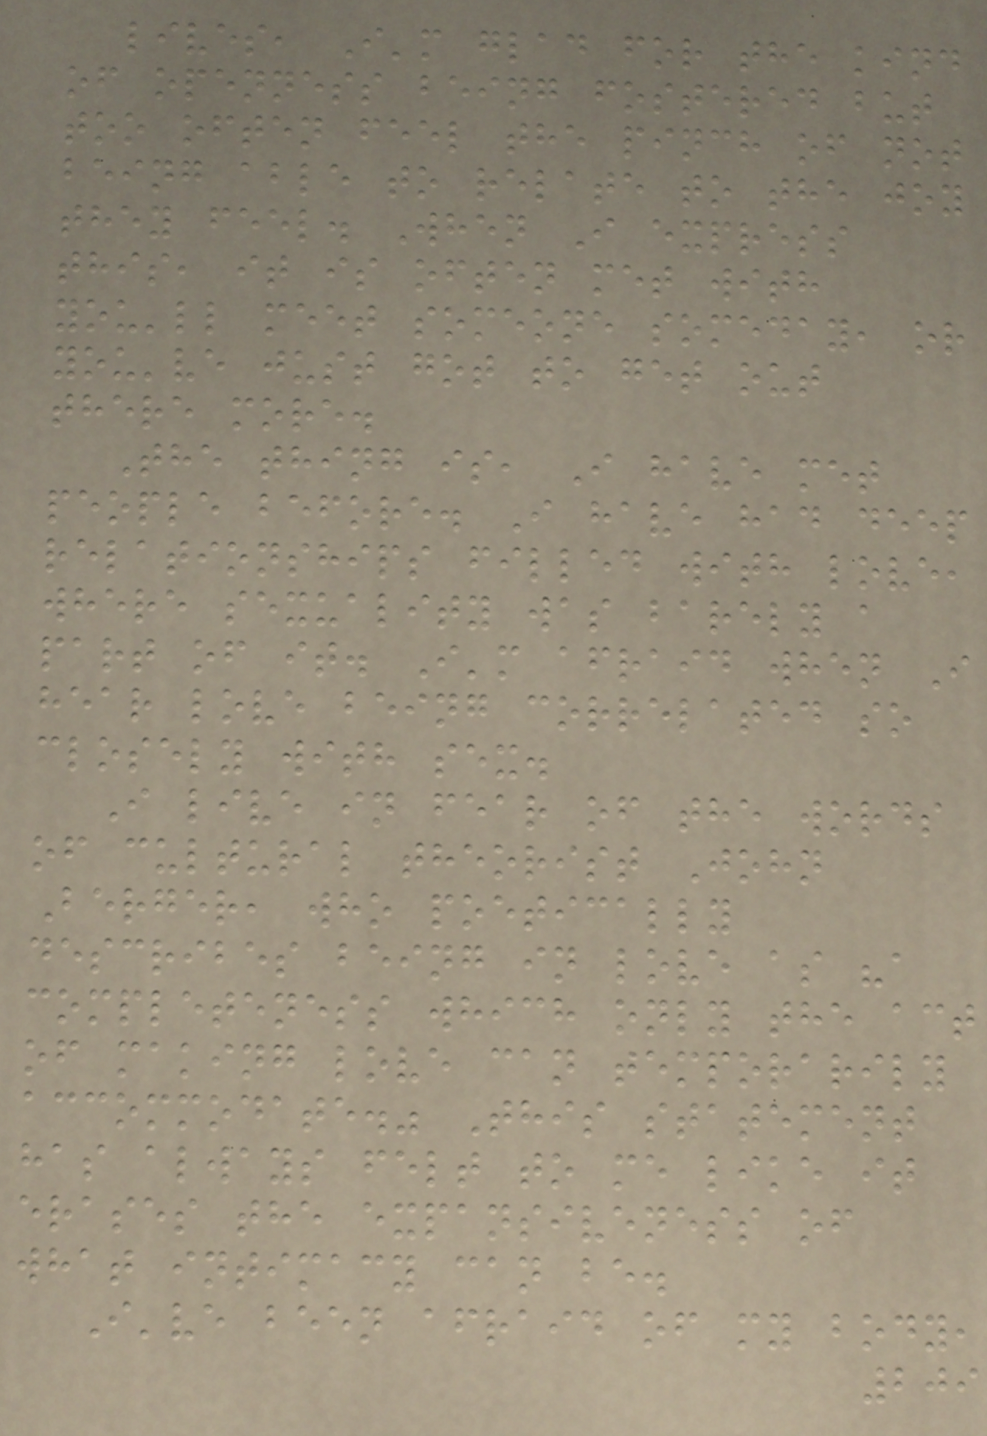lives, I'm glad for the kind
of openness being fostered but
too often feel the pinch of not
being able to relate to the joy
they feel. When I express
this, it is often met with
you'll meet someone someday, or
you've just got to get out
there more.
The thing is, I have met
people before. I have had deep
relationships filled with love,
where sexuality was barely a
part of it. I'm afraid when I
hear love being correlated so
closely with sex.
I live in fear of the words
of cultural theorist John
Berger, who poetically
describes being in love as "a
completeness which only the act
of making love can temporarily
accommodate." This statement
has always felt to me like it
erases the expansiveness of
what intimacy can be.
I've been afraid of my body,
209
